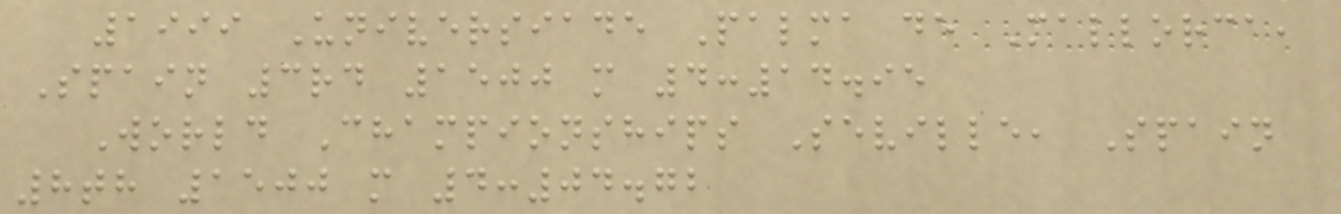1999 Universiade Palma de Mallorca,
Spain 3rd 1500 m 4:14.95
World Championships Seville, Spain
8th 1500 m 4:04.72
